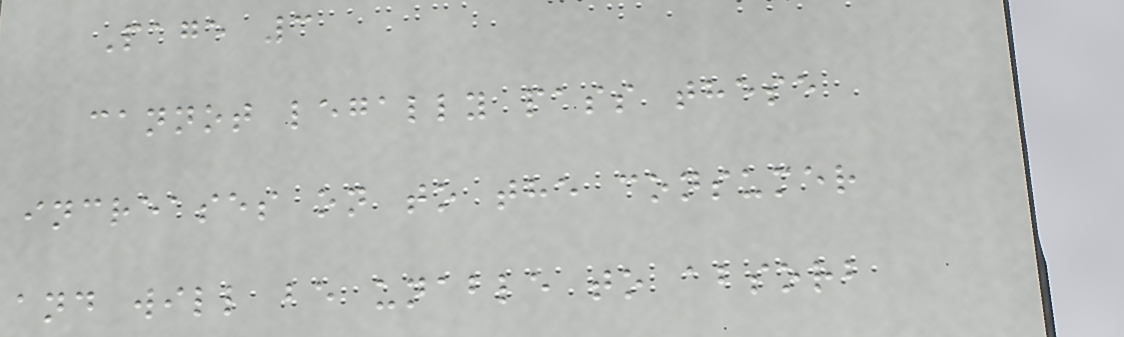Page 3
cannot legally pass these
increases on to the consumer
and will be unable to absorb
